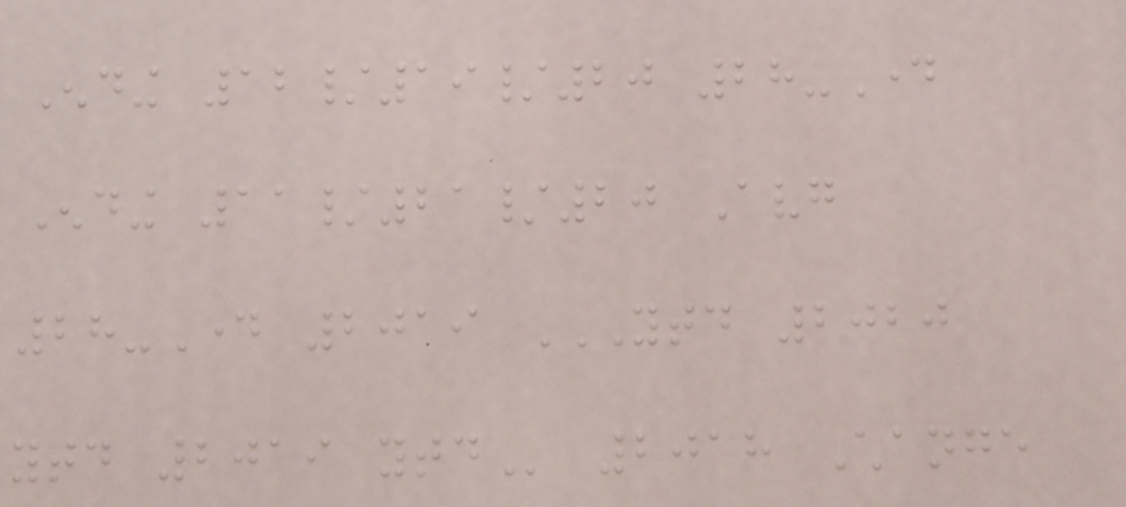Ending 12/19/20 28-Day
Ending 11/21/20 Avg
28-Day 2019 YTD 2020
YTD 2019 YTD 2018 Change
